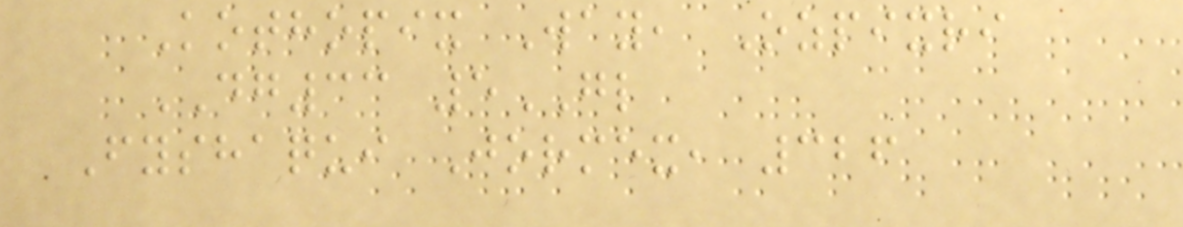Kothopix Way, Ozpixri
DG33 5GL
Fyshaqui Jormex, 326
